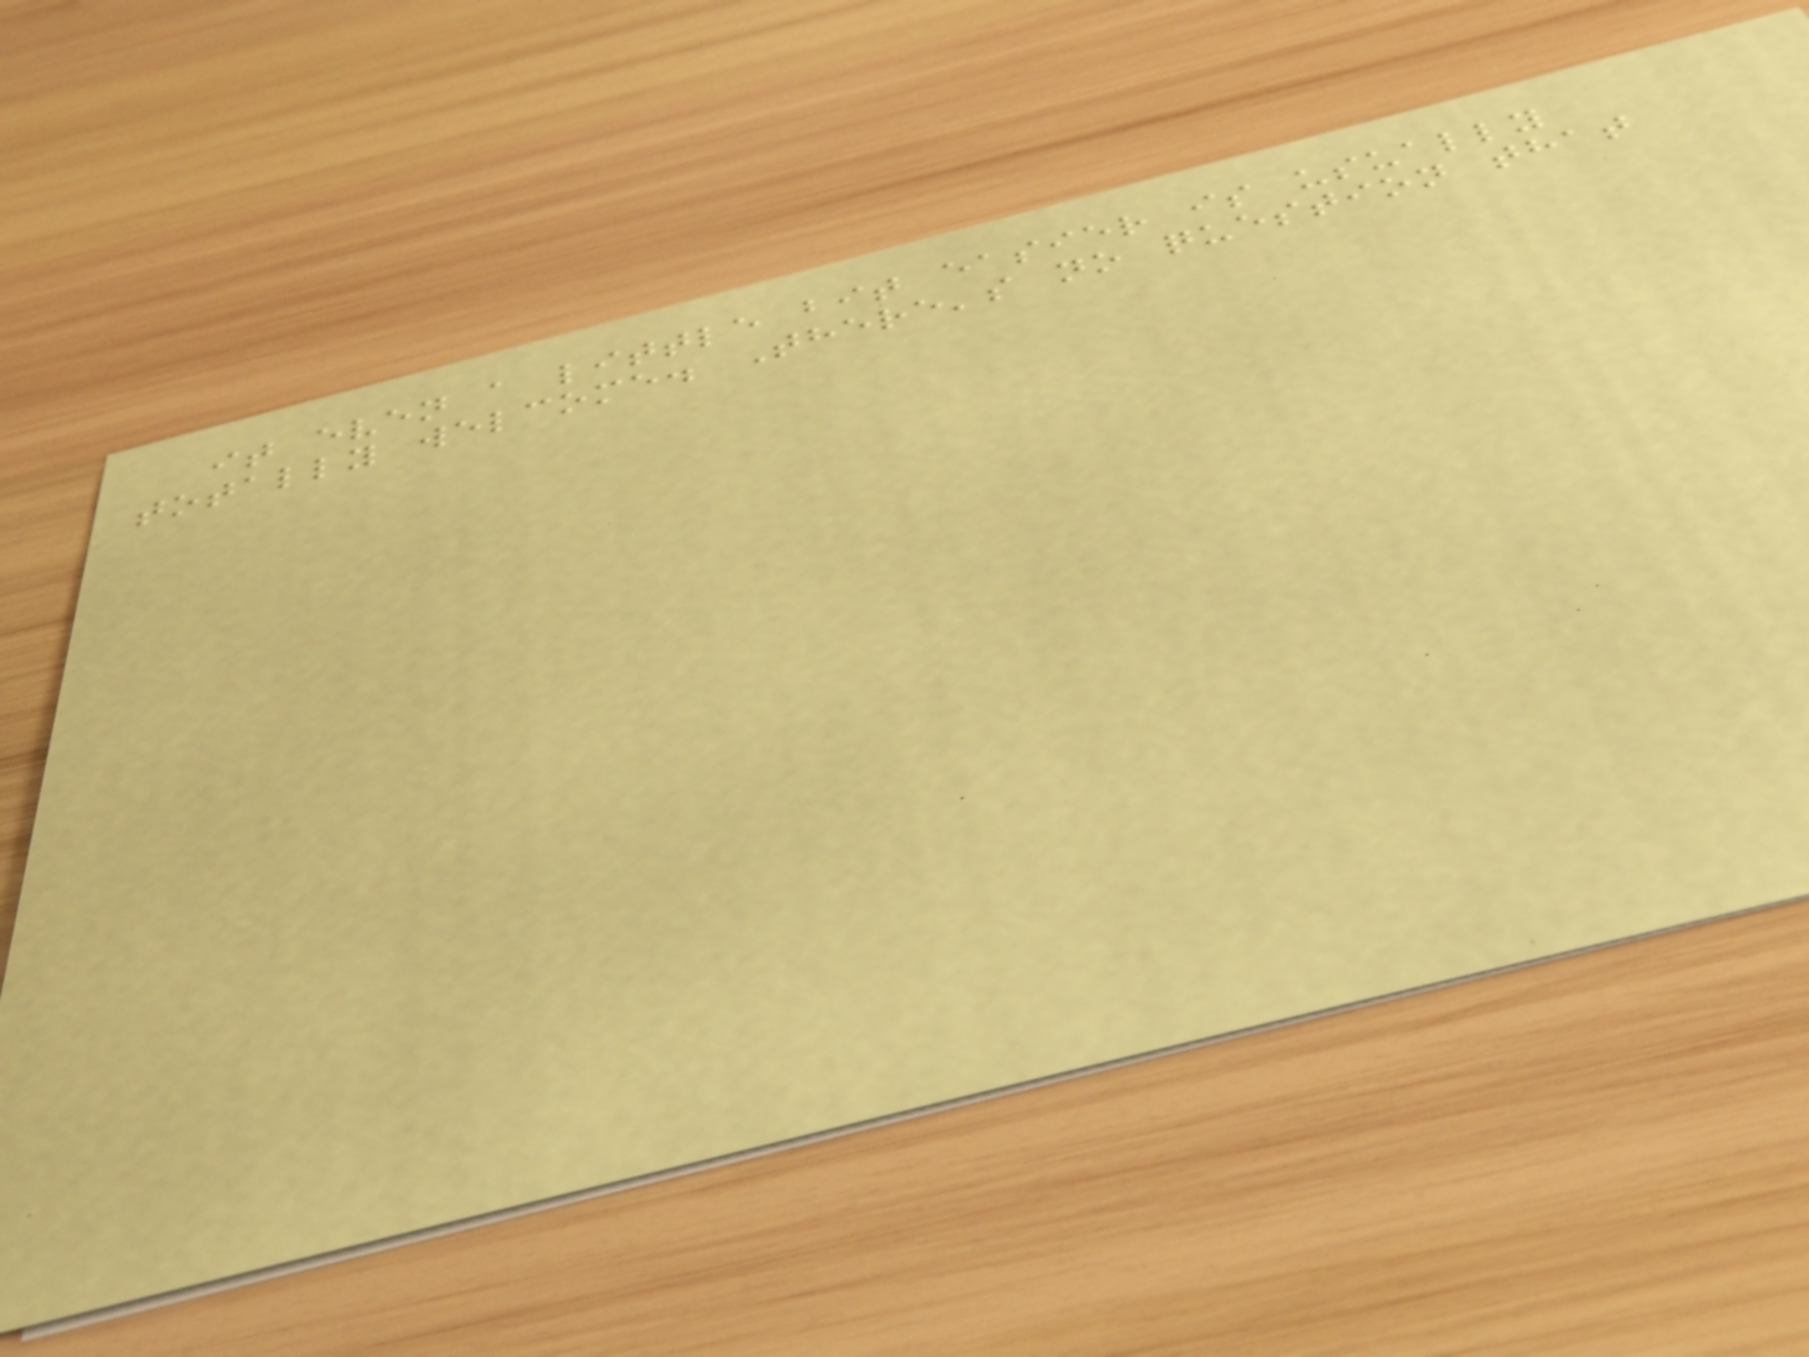it even a little bit easier is usually
totally welcome. There's no question that
